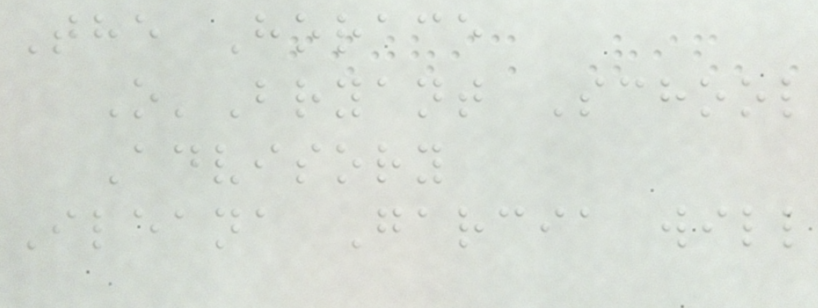The Horace
O'Bryant School
Advisory
Ileana Garcia will
